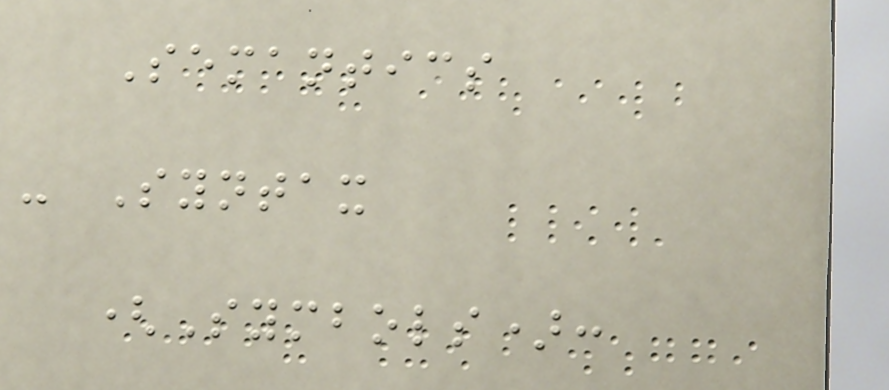Semantics
- Syntax
(Symbols):
